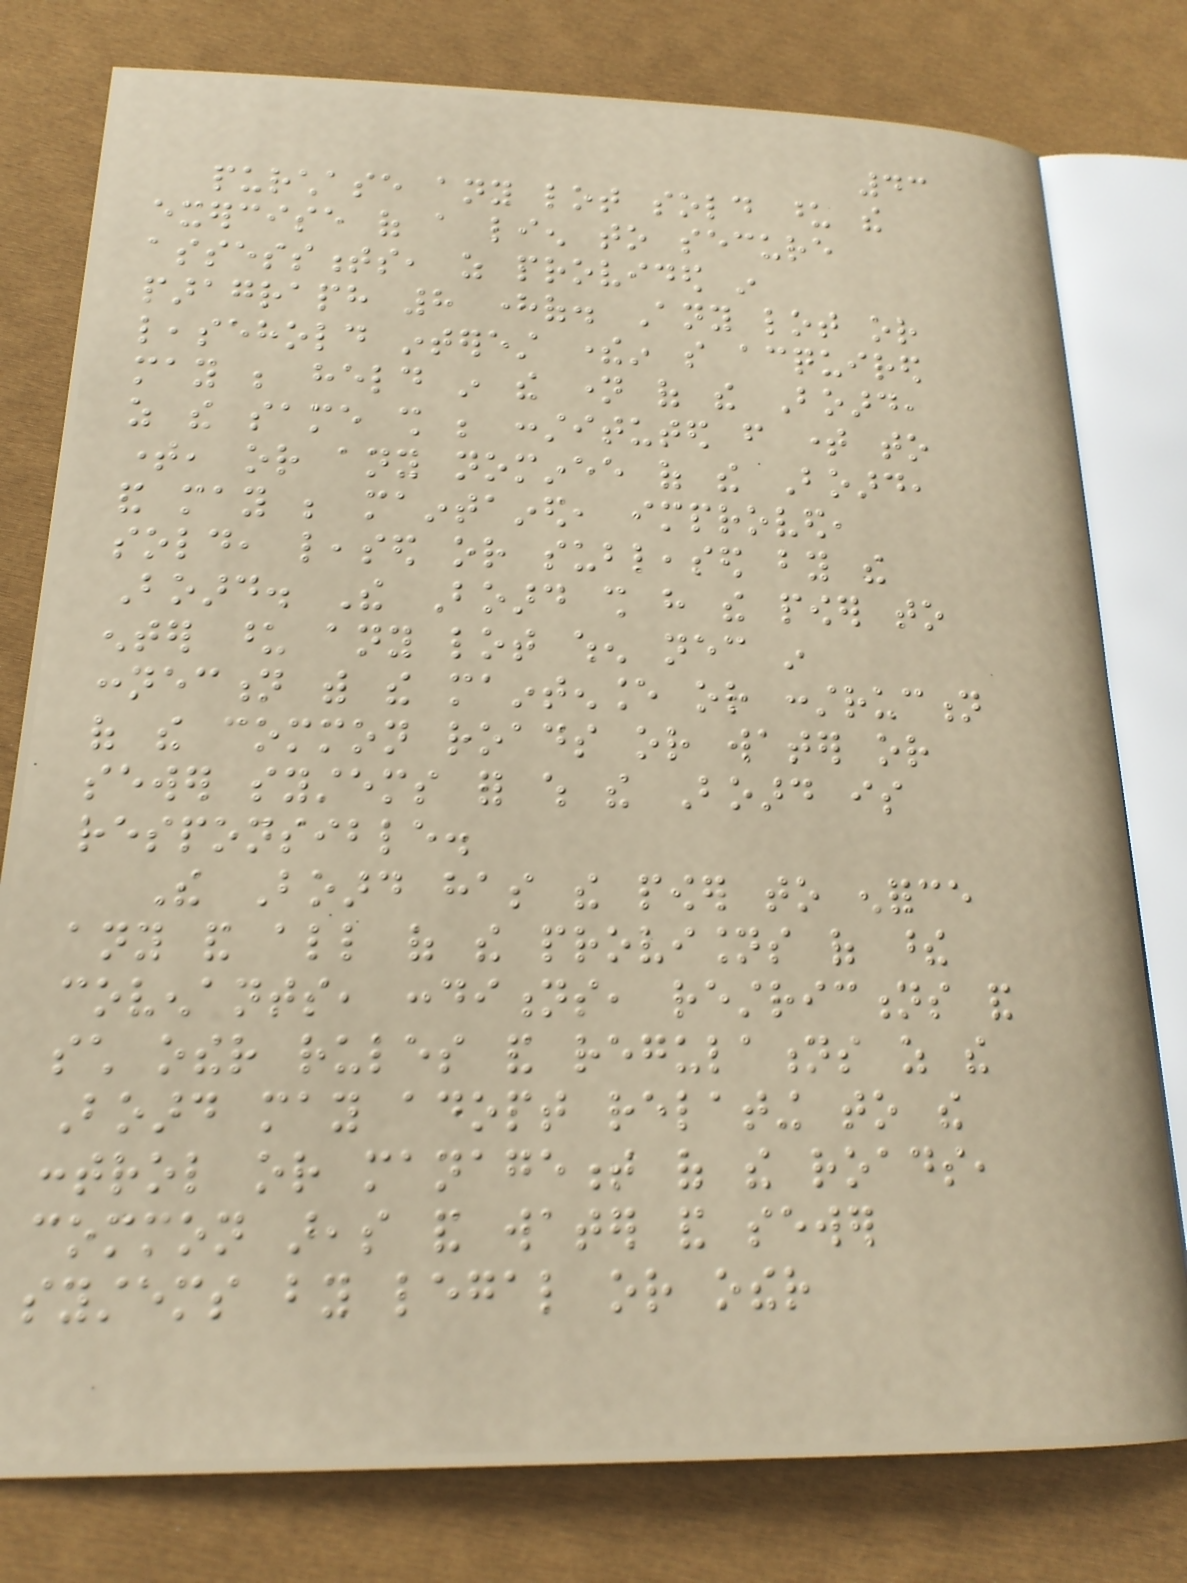43
purchase any lot sold upon the
exercise of a lien to secure
assessments, as provided in
paragraph 8 hereof. Any lot or
leasehold interest therein so acquired
may be held in the name of the Board,
as the same shall be constituted from time to
time, or any nominee of the Board,
and may be maintained, improved,
sold, leased or subleased by the
Board. The Board shall have the power to
enter upon any lot when necessary in
connection with the maintenance or construction
of the common roads or water or
sewer systems for which the Board is
responsible.
The Board has the power to enforce
any and all of the provisions of these
covenants, conditions, restrictions and
such other rules and regulations as the
Board may adopt relating to the
control or management of the roads,
common areas and water and sewer
systems by legal or other
